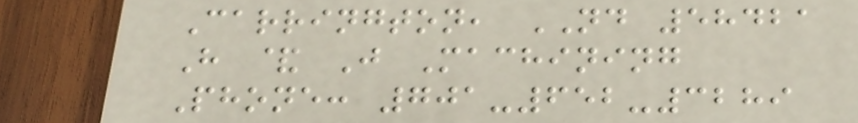Carrington, ND 58421
H & J Machining
Phone: 701-652-3289
